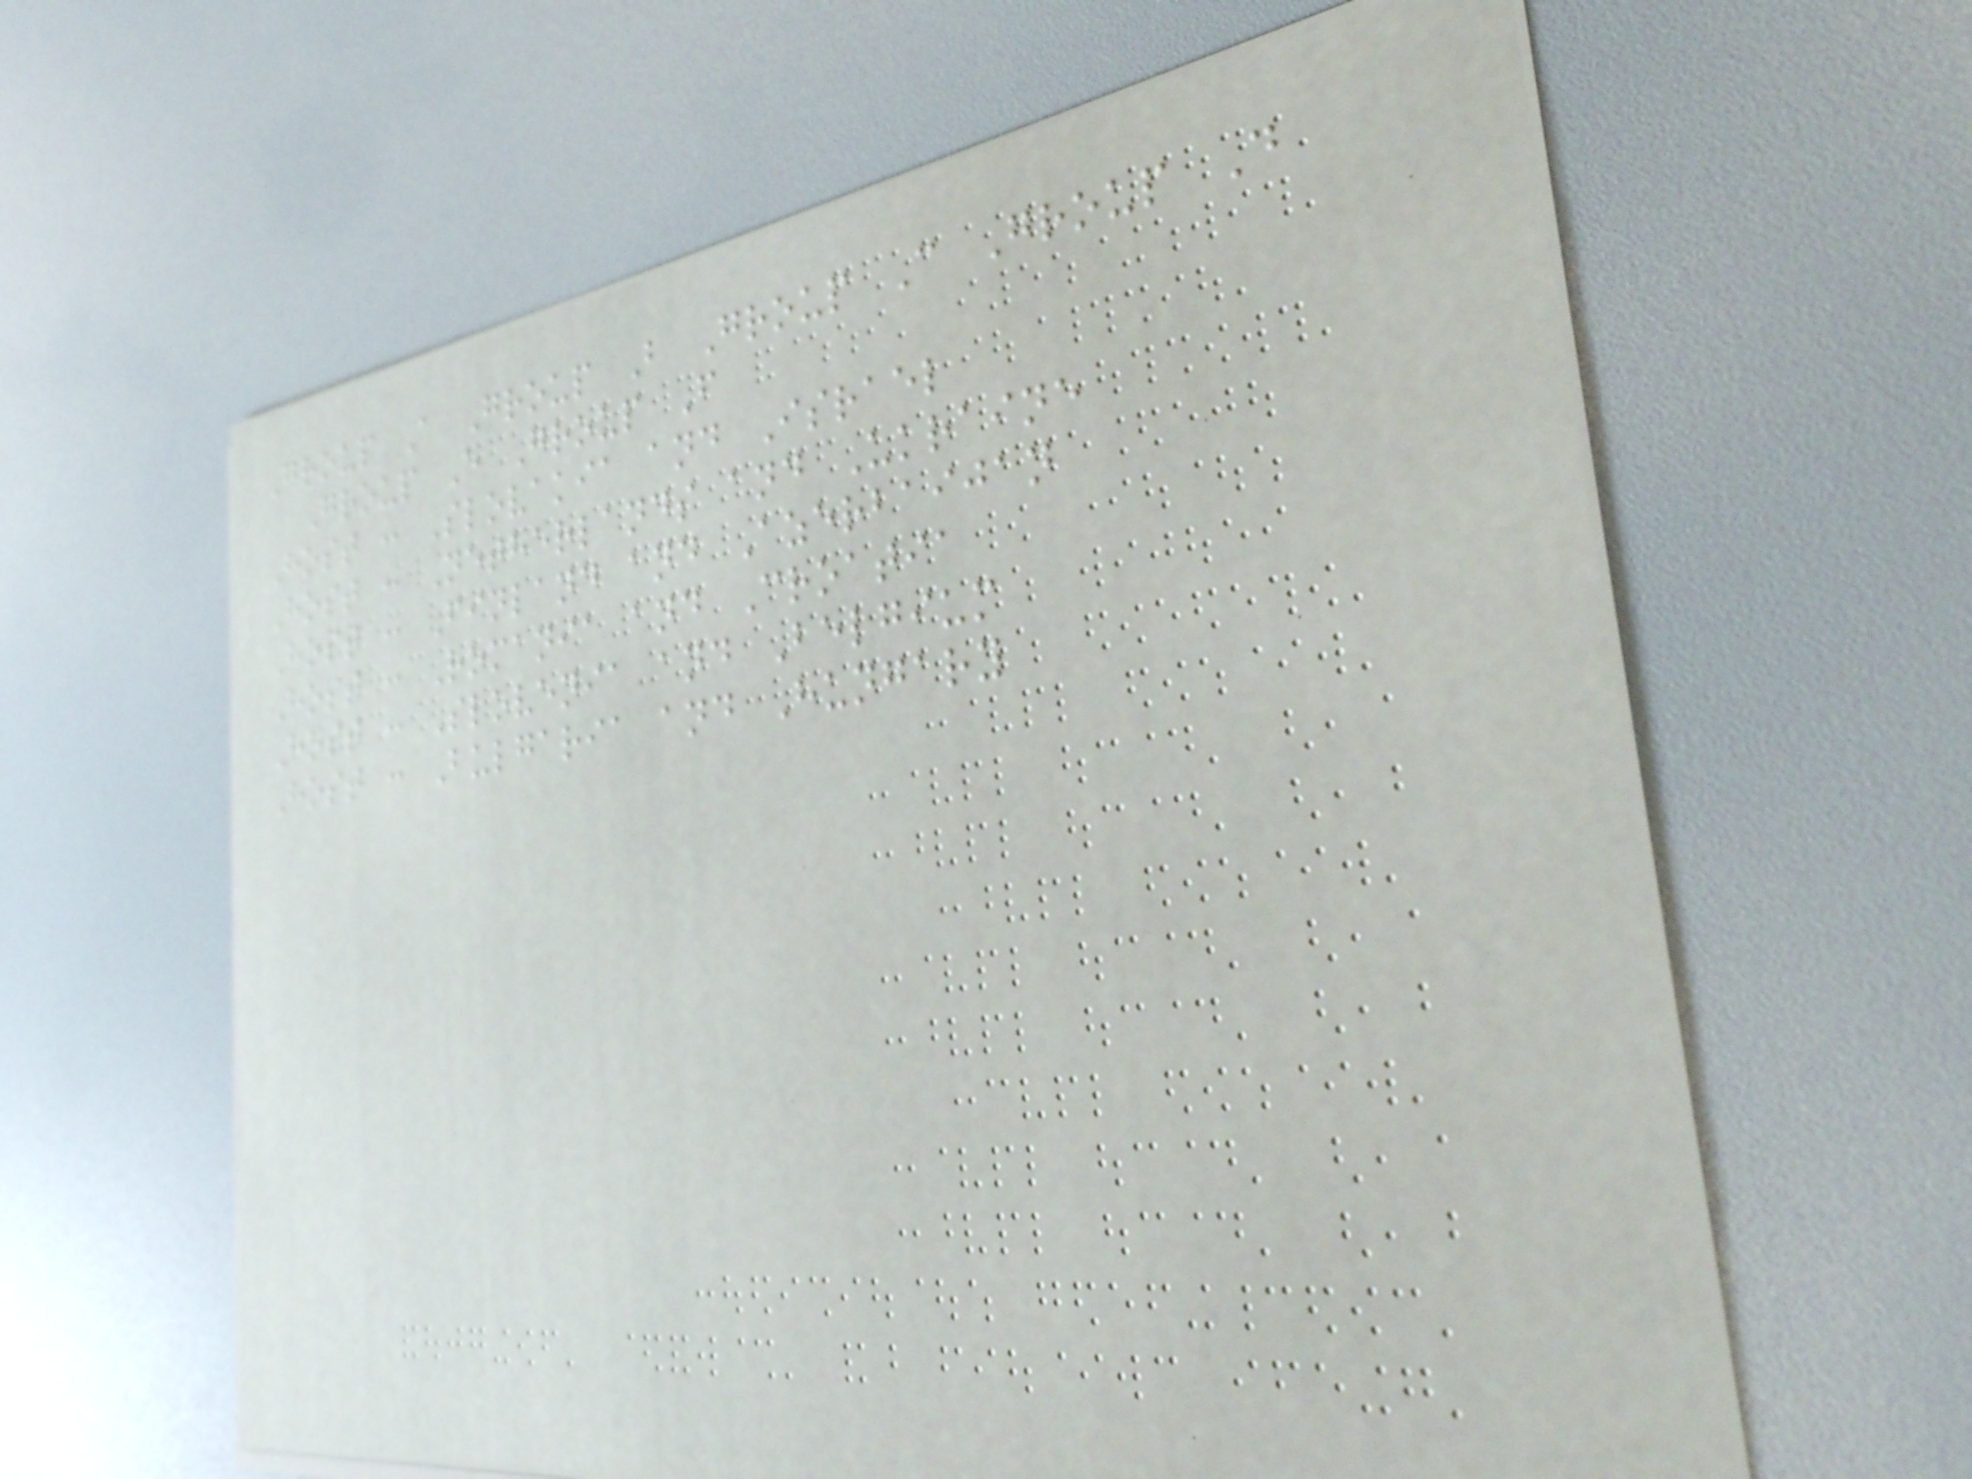Group A Group B Group C Group D
Group E Group F
Host : Slovakia and Israel
Host : Netherlands and Ukraine
Host : Finland and Azerbaijan
Host : Romania and Croatia
Host : Slovenia and Belgium
Host : Bulgaria and Hungary
